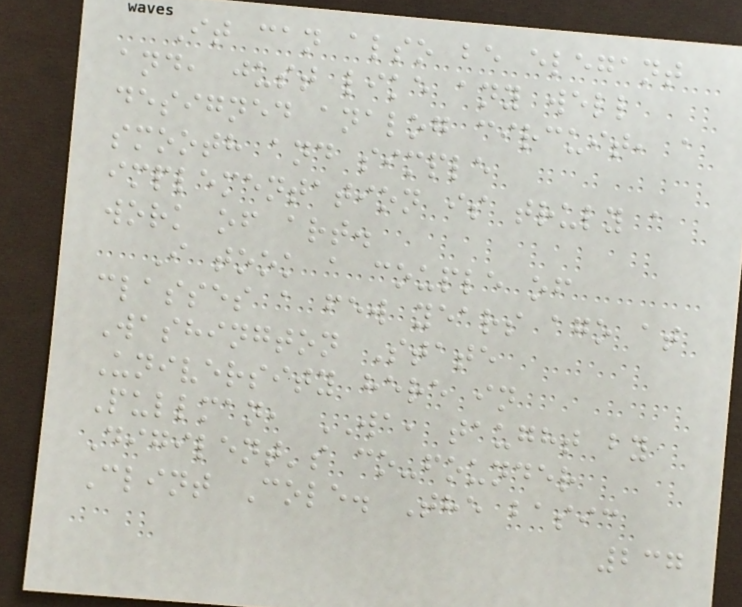It can also be elegant
and, just like any well
designed analog circuit, a
smooth and simple
implementation is truly a
work of art.
I took a couple of
classes a few years ago at
Washington State
University here in
Pullman, WA, taught by
Digilent's co-founder
Clint Cole. The basic
237
